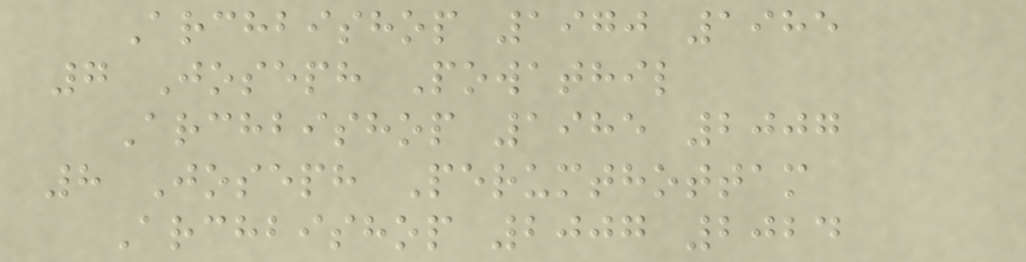Archbishop 1970 1985
7 Joseph Powathil
Archbishop 1985 2007
8 Joseph Perumthottam
Archbishop 2007 2024
